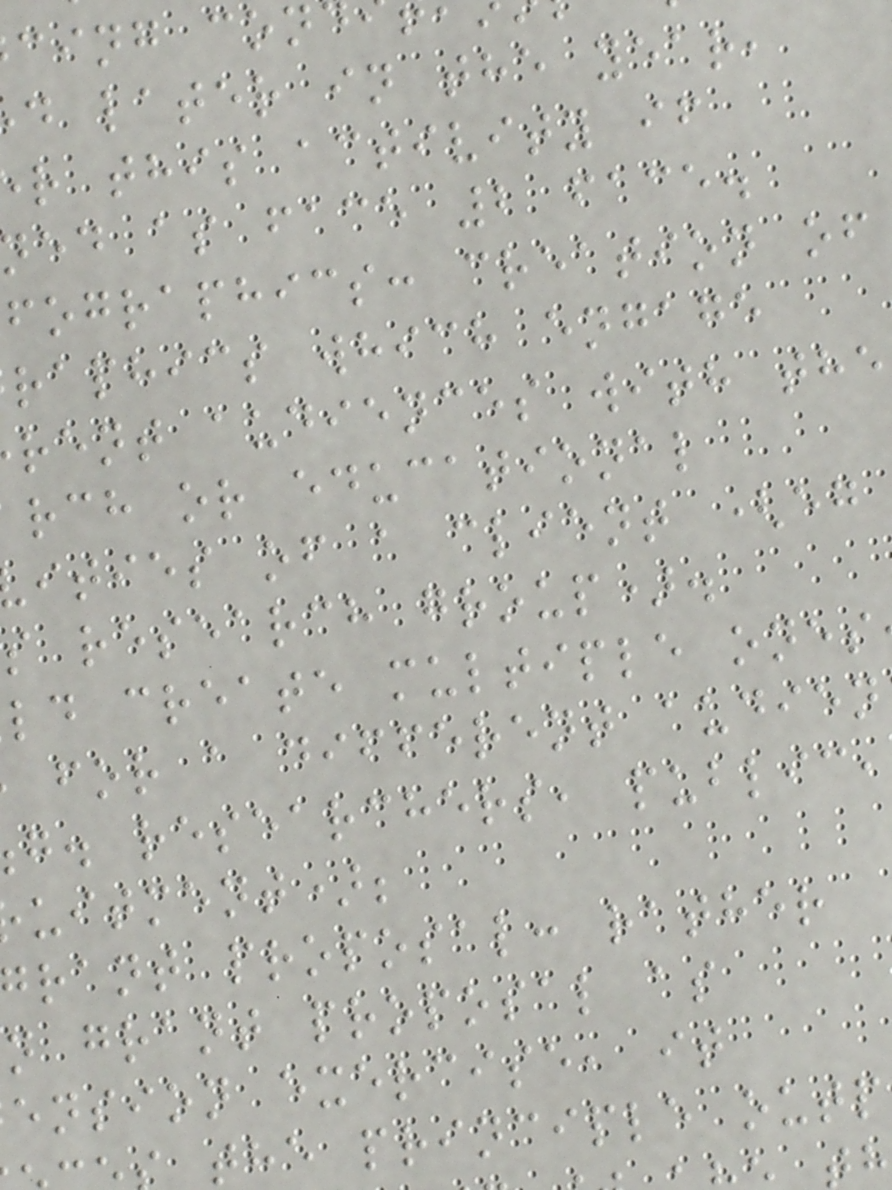cing con
d later in the year,
r this activity if
ed as face 2 face.
fographics: creation of
raphics which engage
rent audiences with the
rch or educational
ities of a client (eg
s research group).
ld create multiple ones
for a different audien
g. researchers, public,
uitment);
rant proposal: rather
n grant proposal as
ension exercise, it
the principle outp
